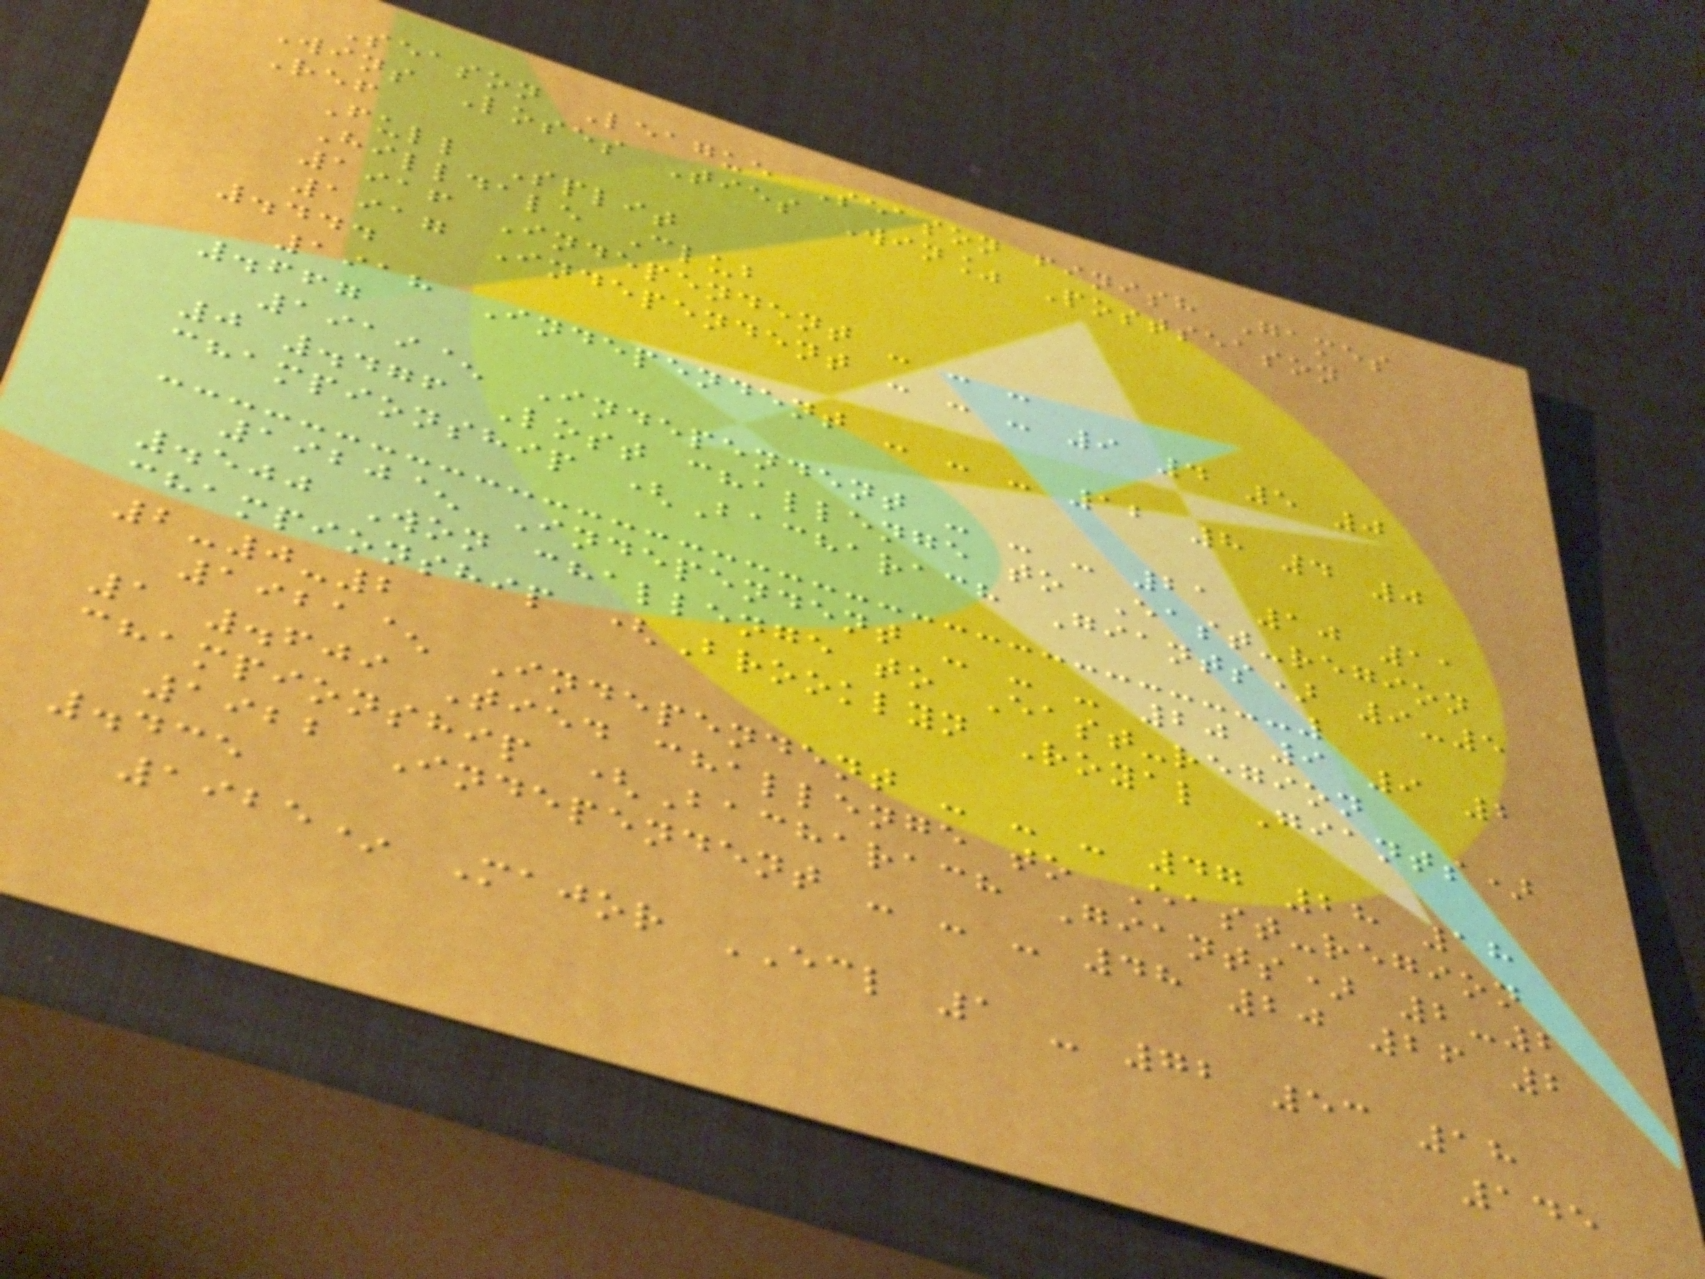Season League Season finish Games
Wins Loses Ties Win% Postseason
Ref
Full Split
Hilldale Club
1916 Independent - - -
1917 Independent - - - 9 4 5 0
.444
1918 Independent - - - 12 8 4 0
.667
1919^ Independent - - - 21 10 11
0 .476 Lost challenge to East-region
championship (Bacharach Giants) 9-5
1920^ Independent - - - 20 9 9 2
.500 Won challenge to East-region
championship (Brooklyn Royal Giants)
2-0-2
1921^ Independent - - - 47 28 18
1 .609 Tied challenge to East-region
championship (Bacharach Giants) 2-2
1922 Independent - - - 48 20 26 2
.435
1925* Major ECL 1 - 72 53 18
145
